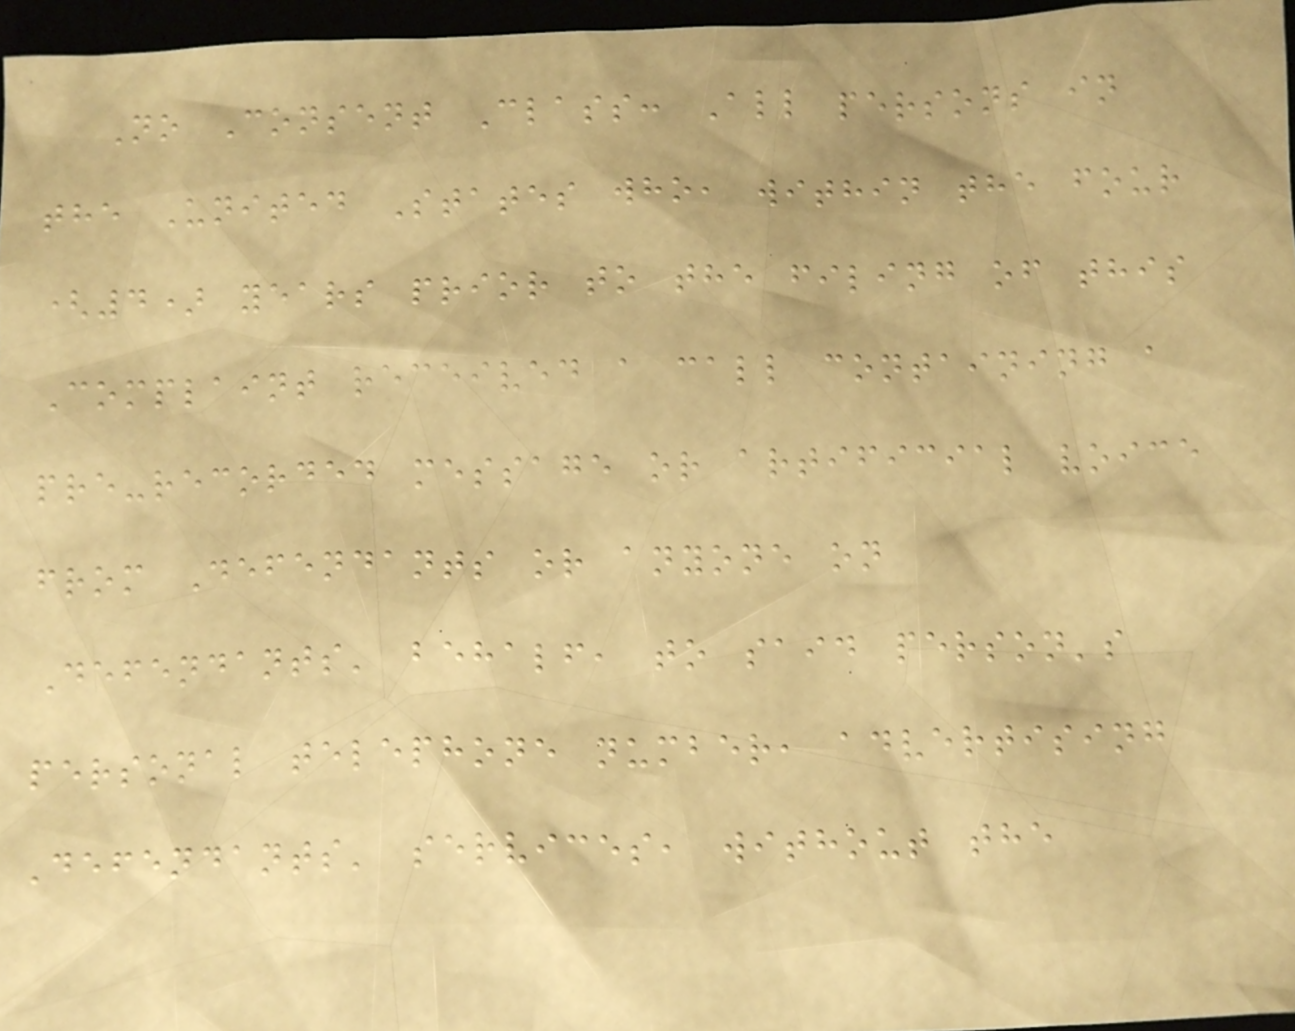No Consent Class: All persons in
the United States who, within the four
(4) years prior to the filing of this
Complaint received a call containing a
pre-recorded message or artificial voice
from Defendants or anyone on
Defendants' behalf, to said person's
personal telephone number, advertising
Defendants' services, without the
